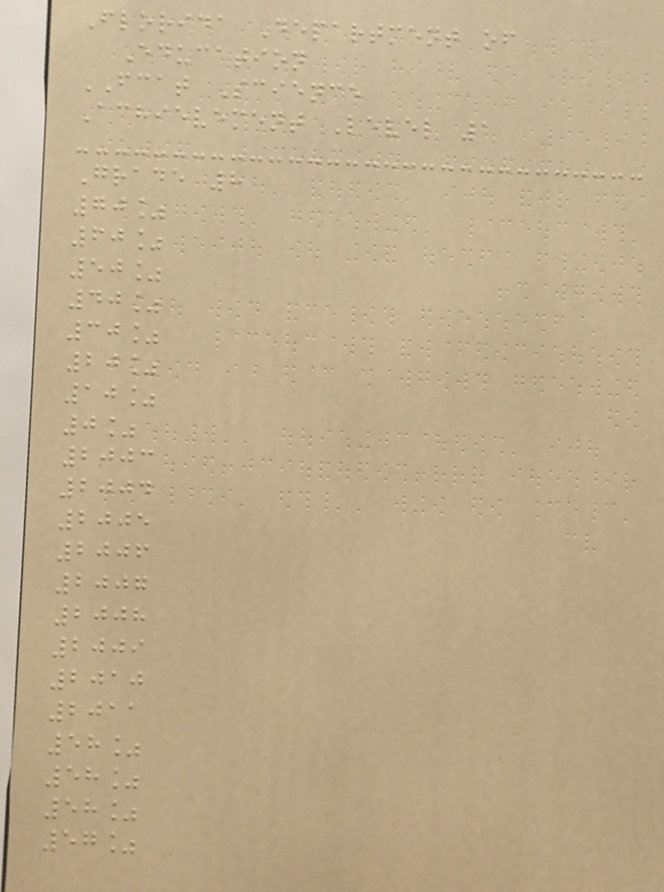Florida Department of
Education
FCAT Science
Achievement Level 1
Grade 8
70%
60%
50%
40%
30%
20%
10%
0%
2003
2004
2005
2006
2007
2008
2009
2010
2011
58%
58%
58%
57%
